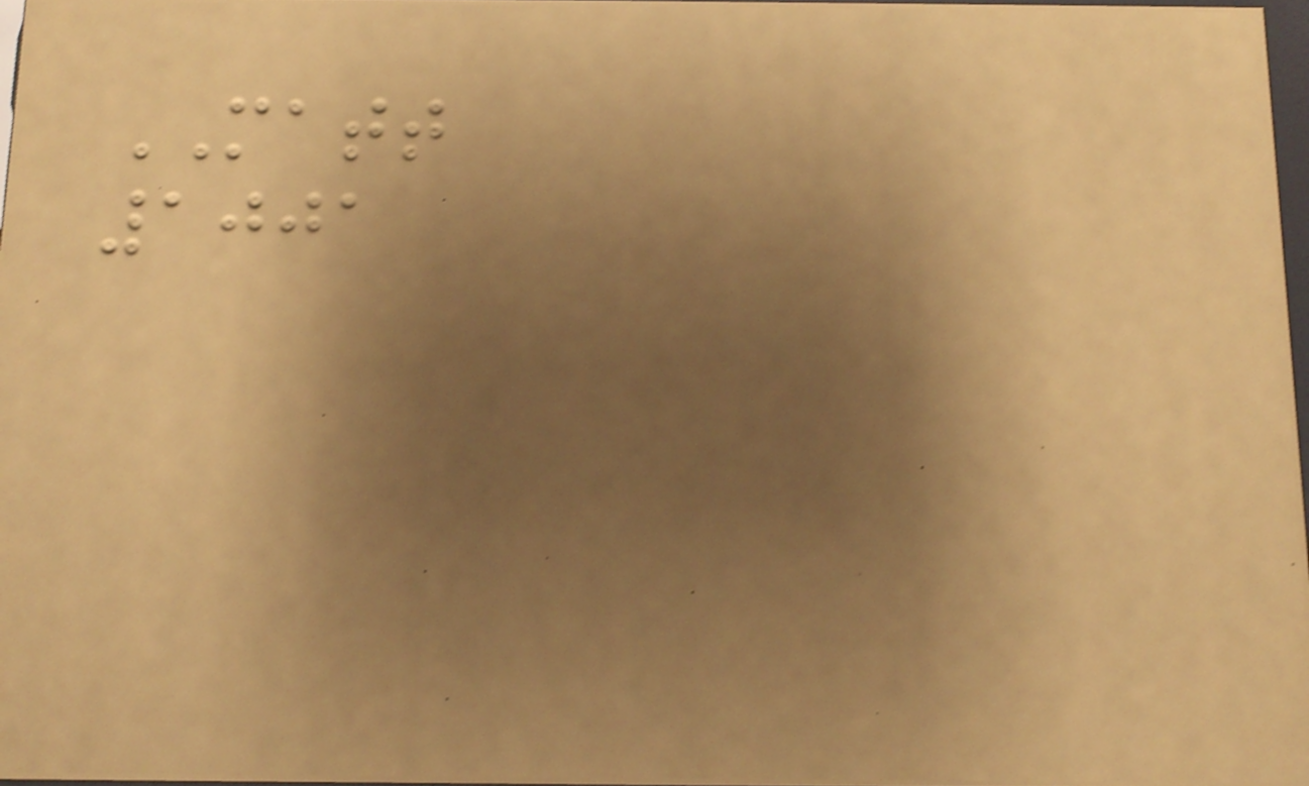MATT
1001
